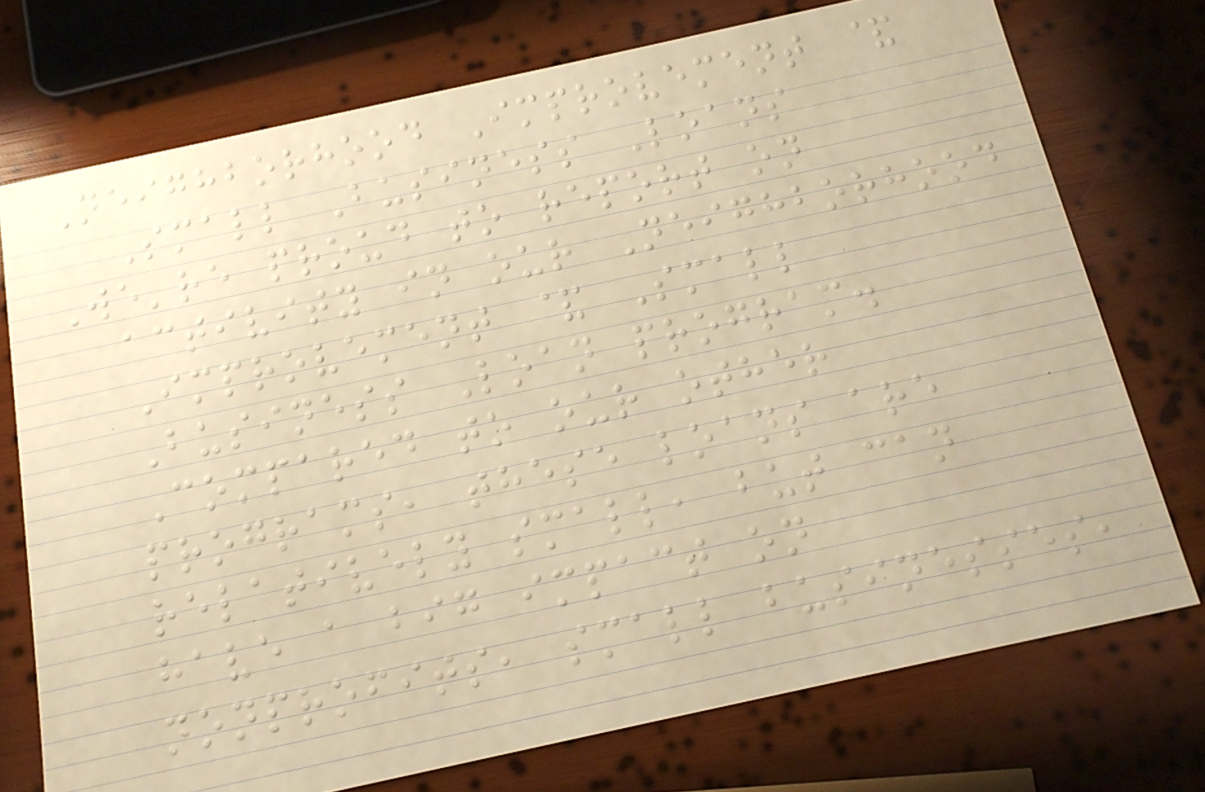Neighborhood Improvement &
Small Business Loans
We're proud to report on
activity in our Neighborhood
Improvement & Small
Business Loan program.
Compared to our other
programs, these loans are
relatively small, but can
have a big impact on
nonprofits, small businesses,
